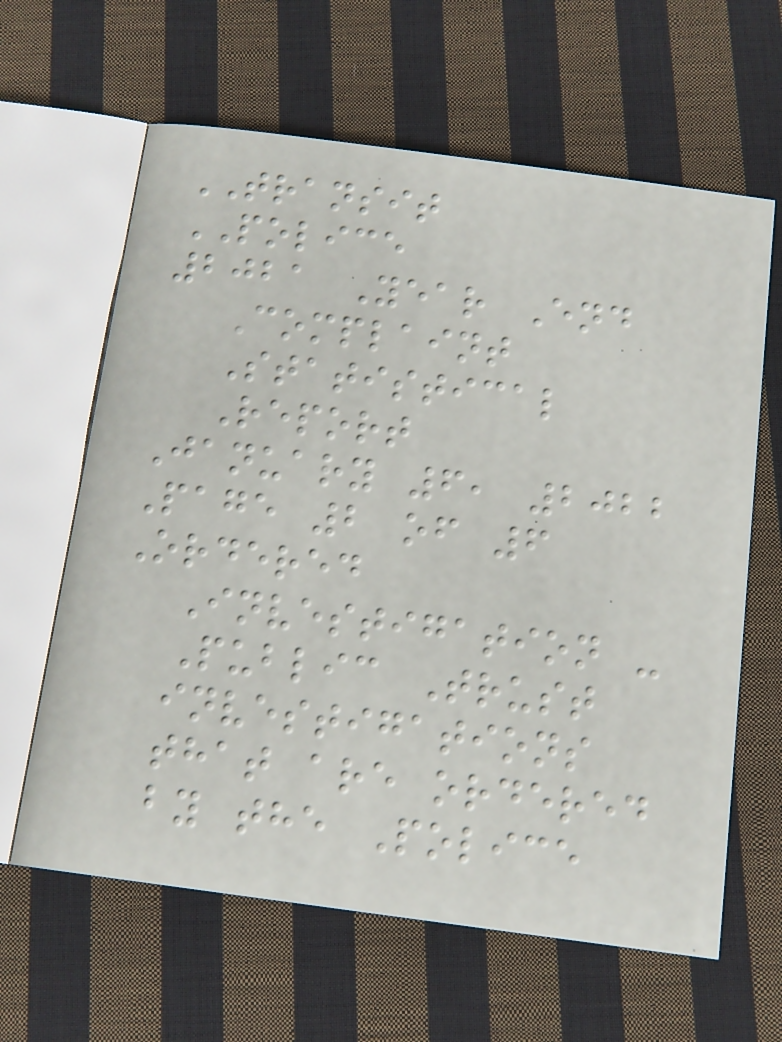TRANSIT
POLICE
2021 Year End
Complaint
Statistical
Report
January 6, 2022
Page 2 of 6
Ordered
Investigation -
Public Trust
investigations
that are ordered
by the Police
